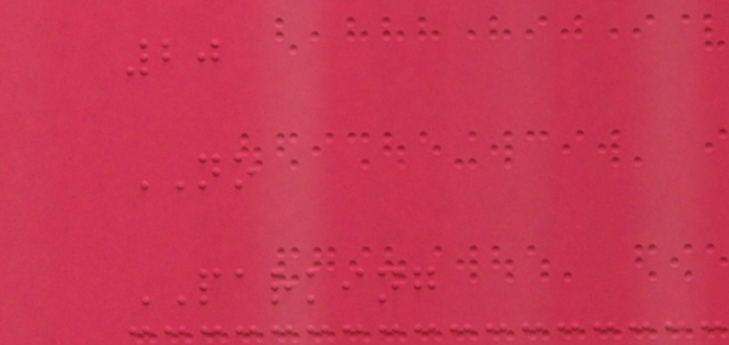20
NO
PARKING
